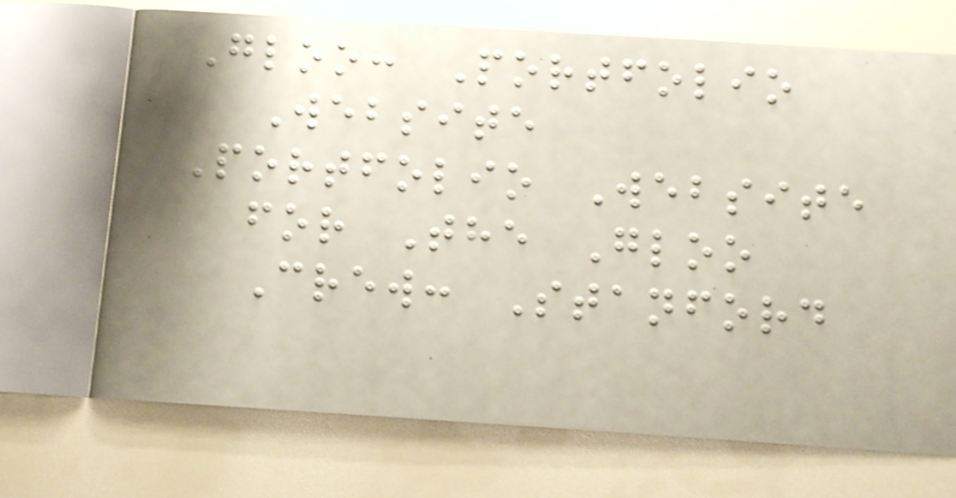Gloo: Portfolio
Website
Portfolio Website
for The Gloo
Crew: Stanford
